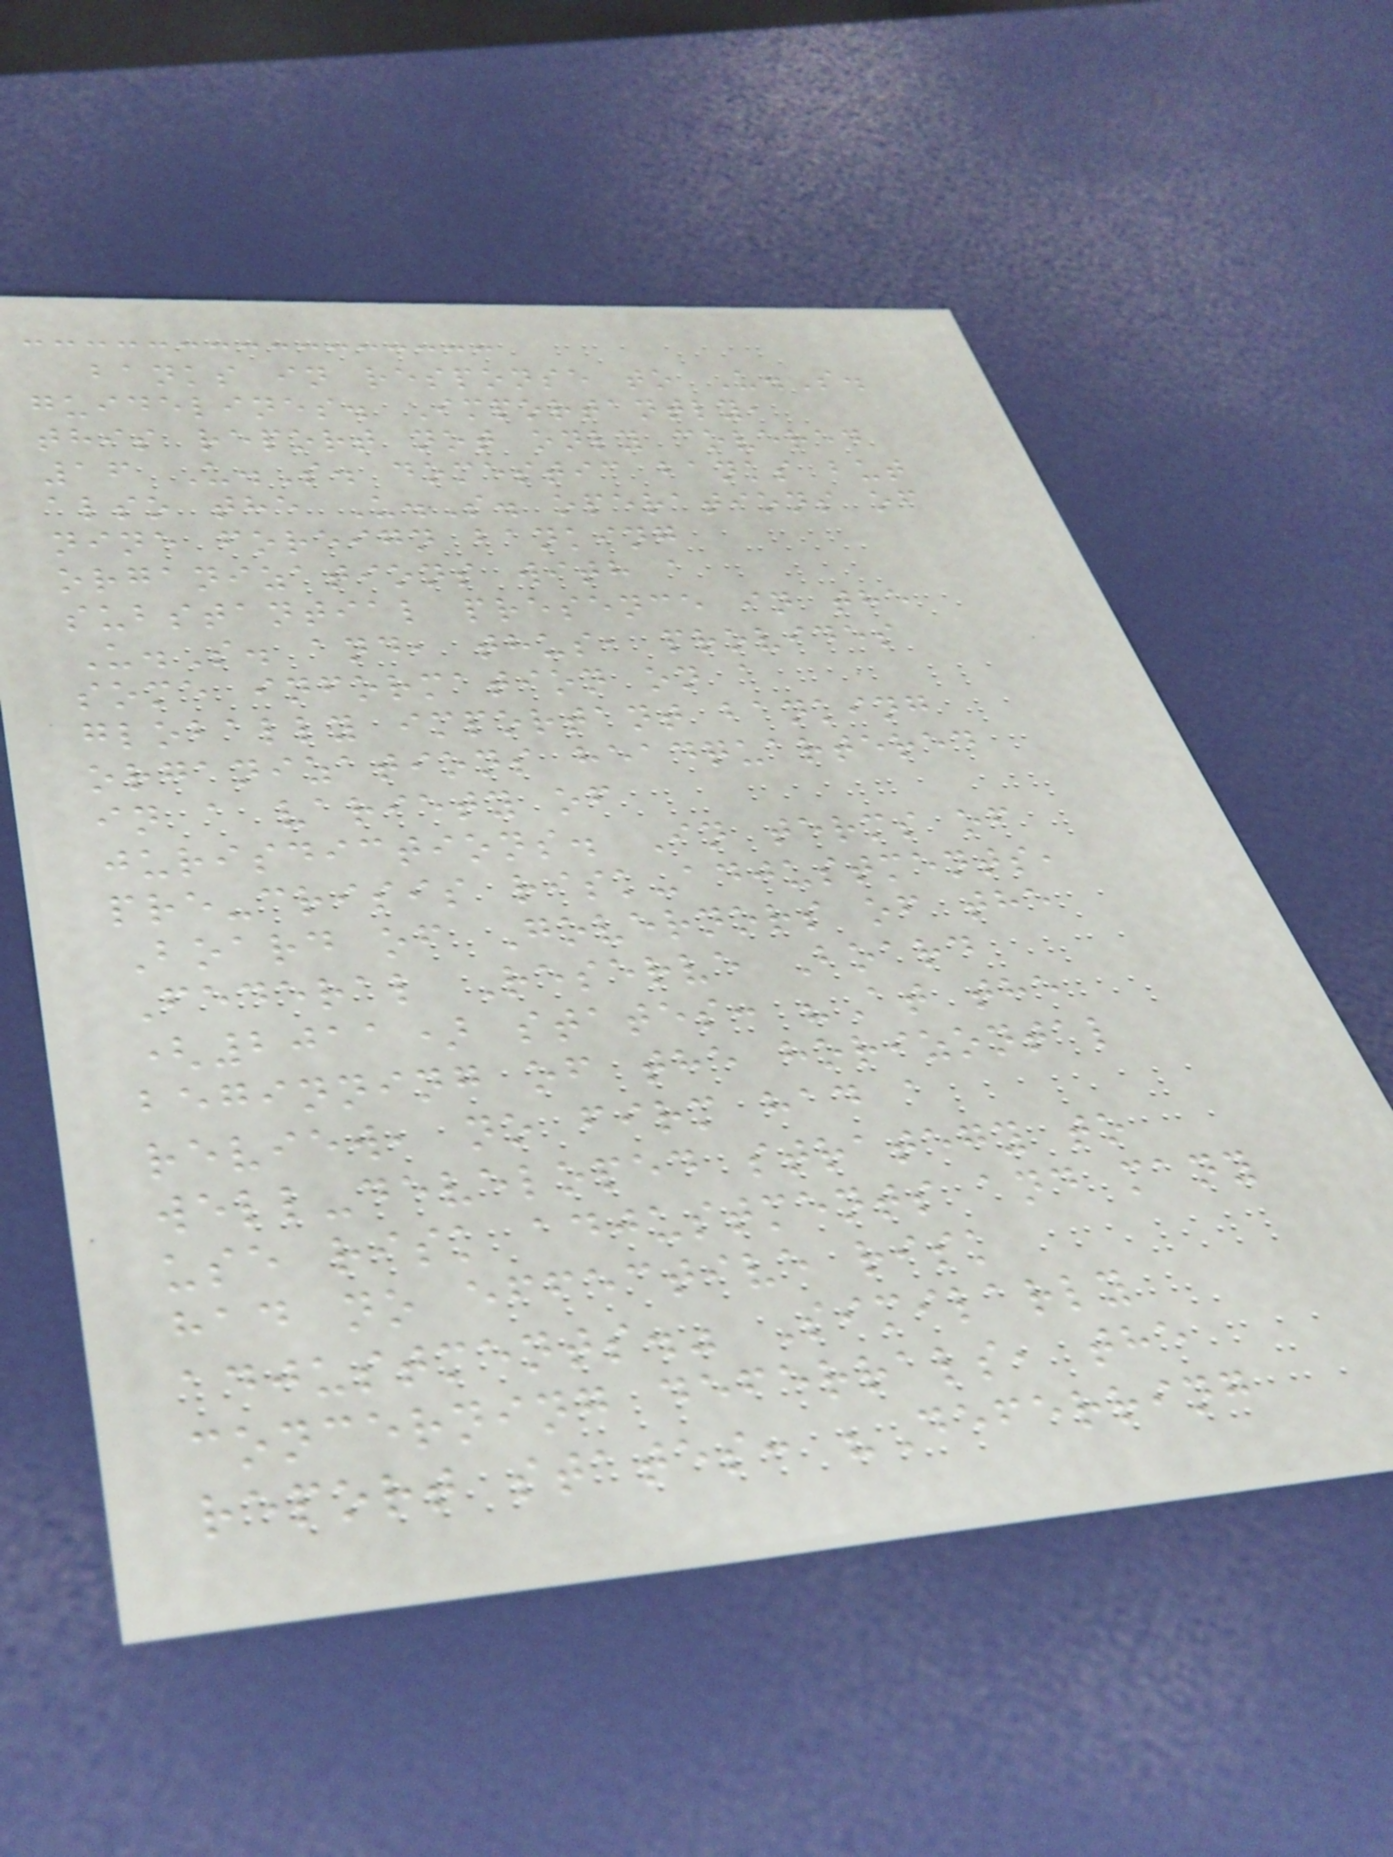banks in response to U.S.
guidelines. Importantly,
this report not only covered
16 U.S. domestic banks but
also the U.S. operations of
nine foreign banking
organizations with a
substantial presence in the
U.S. and, thus, provides
some information on a
globally important banking
organizations headquartered
in a variety of
jurisdictions. In terms of
pre-crisis risk-adjustments,
Board of Governors of the
Federal Reserve Board
(2011) states: "At the
beginning of the horizontal
review, no firm had a
well-developed strategy to
use risk adjustments and many
had no effective risk
adjustments." Similarly
concerning deferrals, the
report states: "Deferring
